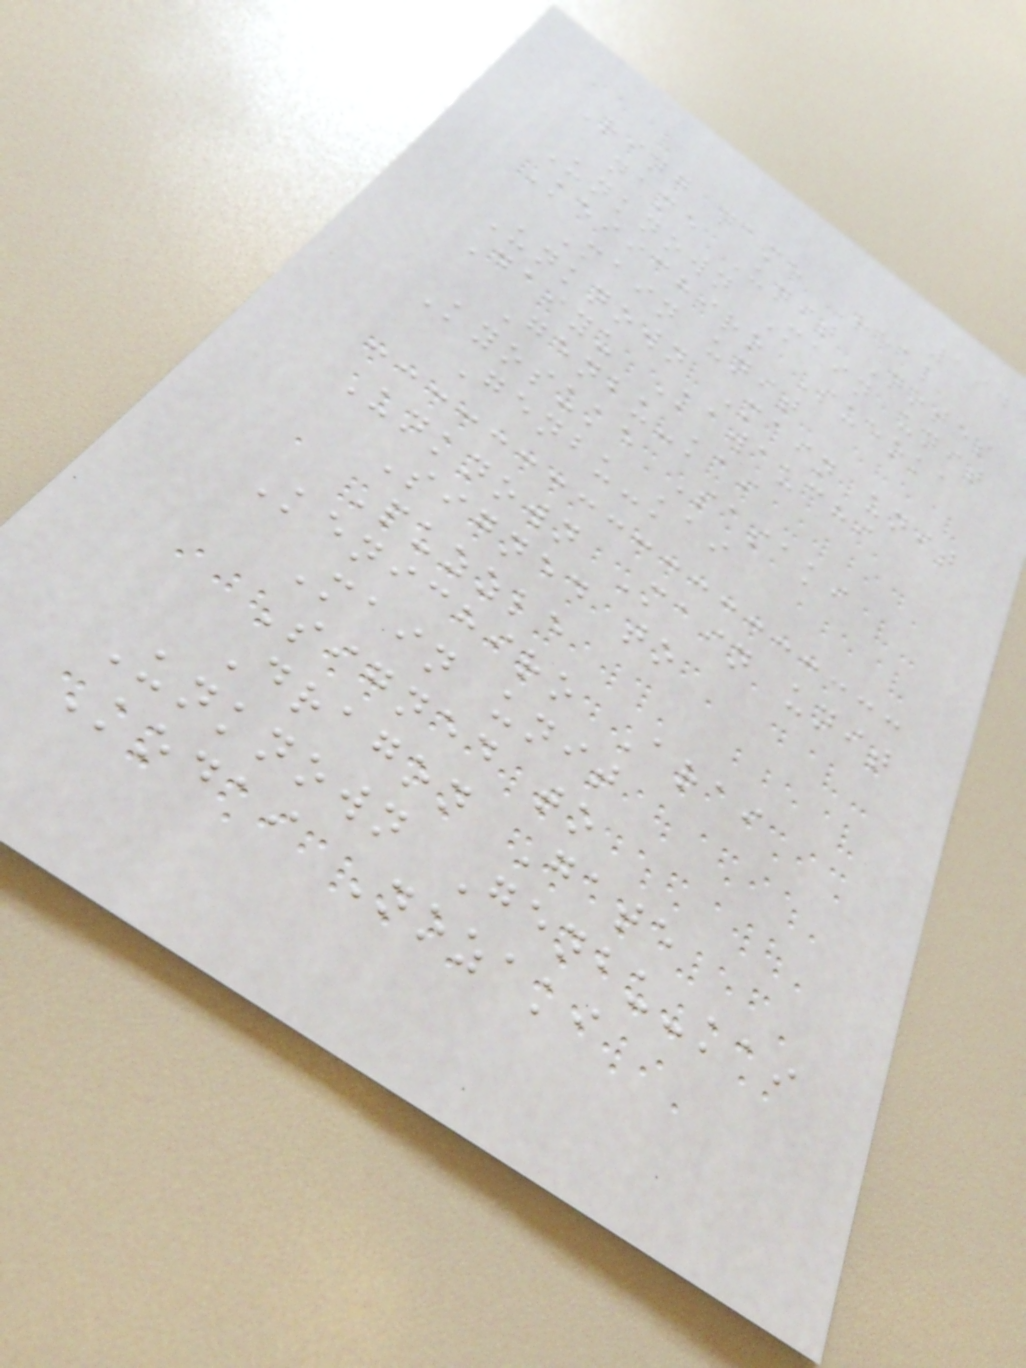194
Ring name Real
name Unit Notes
Unknown Main unit
Keiichiro Sueoka
Main unit
Unknown Main unit
Daiyu Kawauchi
Genbu-kai
Kyosuke Sasaki
Genbu-kai
Unknown Main unit
Signed to
Puzzle
Kenichiro Arai
Main unit
Signed to
Dragon Gate
Unknown Genbu-kai
Kodai Nozaki
